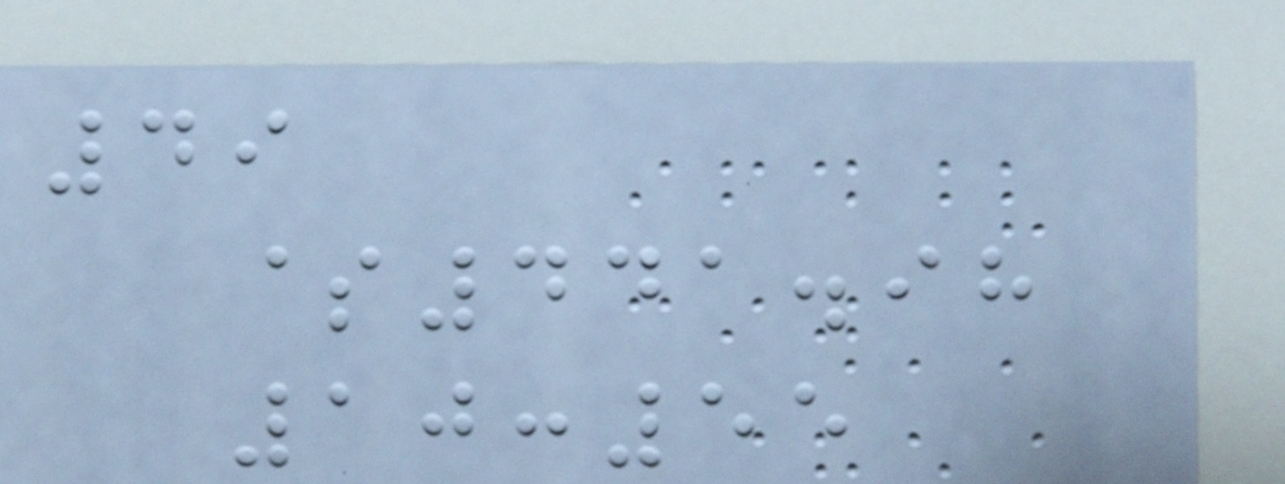49
$441.98
10:55
